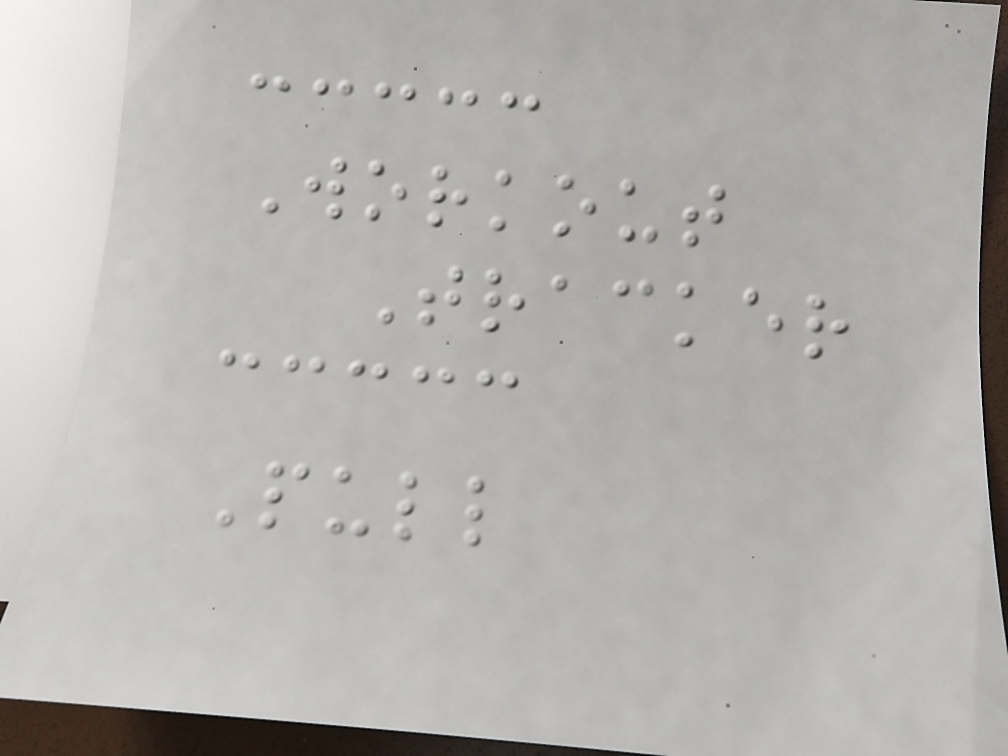Workout
Tracker
Pull
